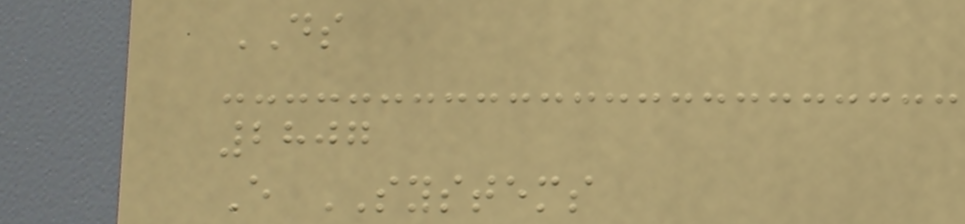DS
2807
E SYSTEMS
